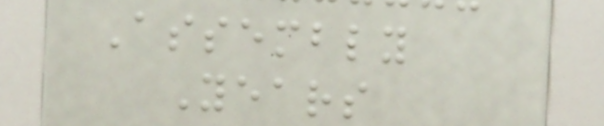Assembly
Years
